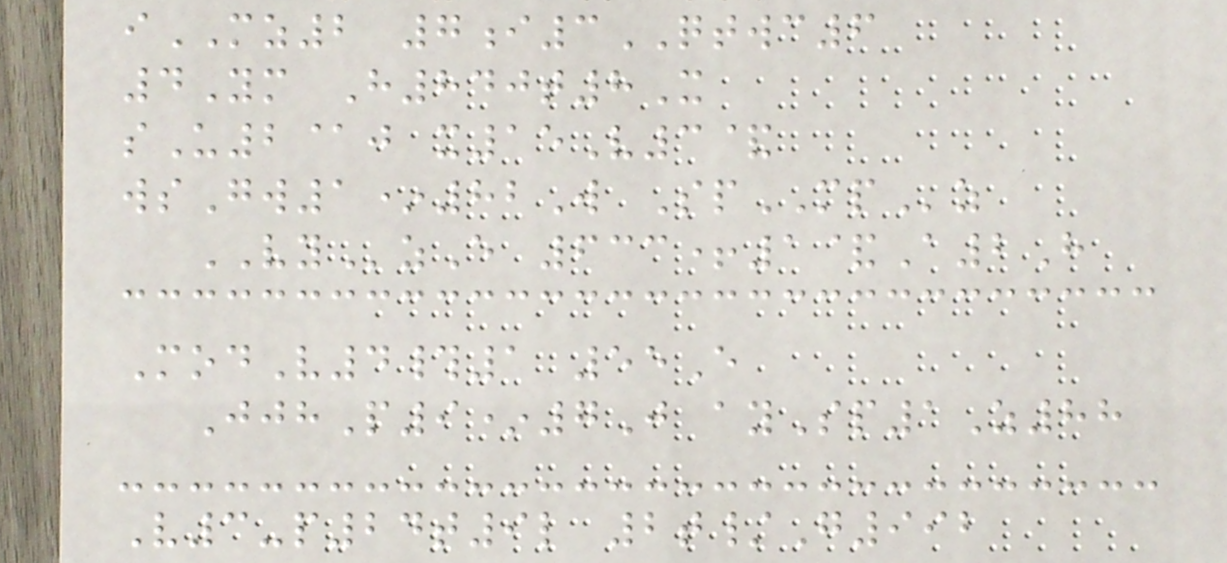iMZ2 7i3QTWC6
4Ym H840t8X
sU2@j x15V3&
wsGw1*82W SpMPz
VYzE 633+1&A2H
ModV4#1 55E
JjhP9*7J aySp1Z88
V3-p24t9l 2t/G992
